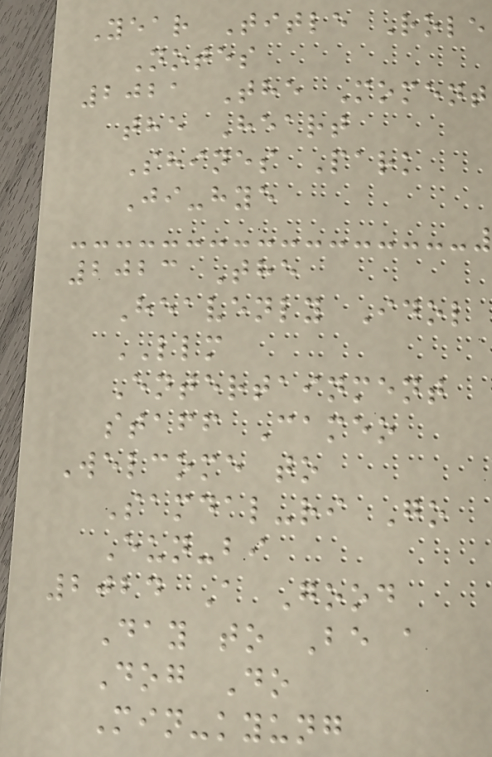Year Title Role
Notes
2021 The Moment
the Heart
Shines Park
Ji-hye
2023 The
Heavenly Idol
LLM
Entertainment
staff Cameo
Welcome to
Samdal-ri Go
Eun-bi
2024 A Good
Day to Be a
Dog Do
Min-kyung
